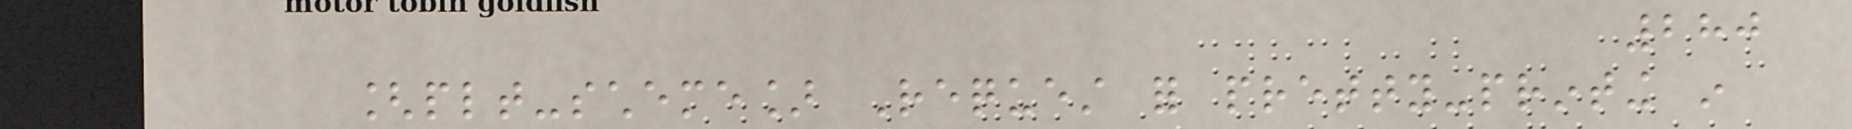280
[plt-scheme] Request for pretty-printing in
